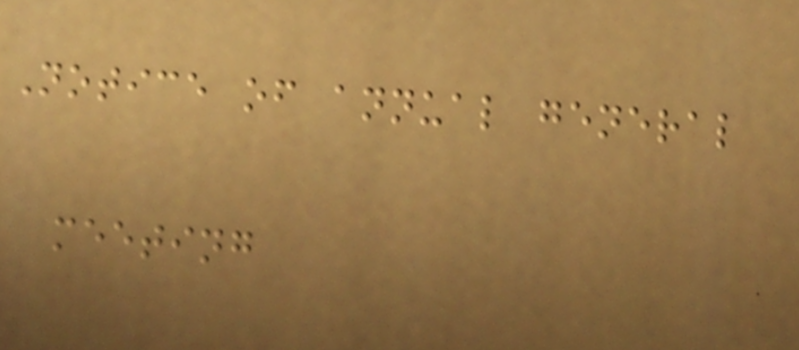Notice of annual general
meeting
